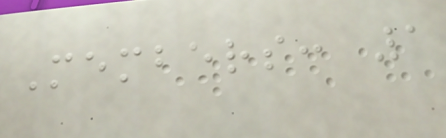Members: 1
